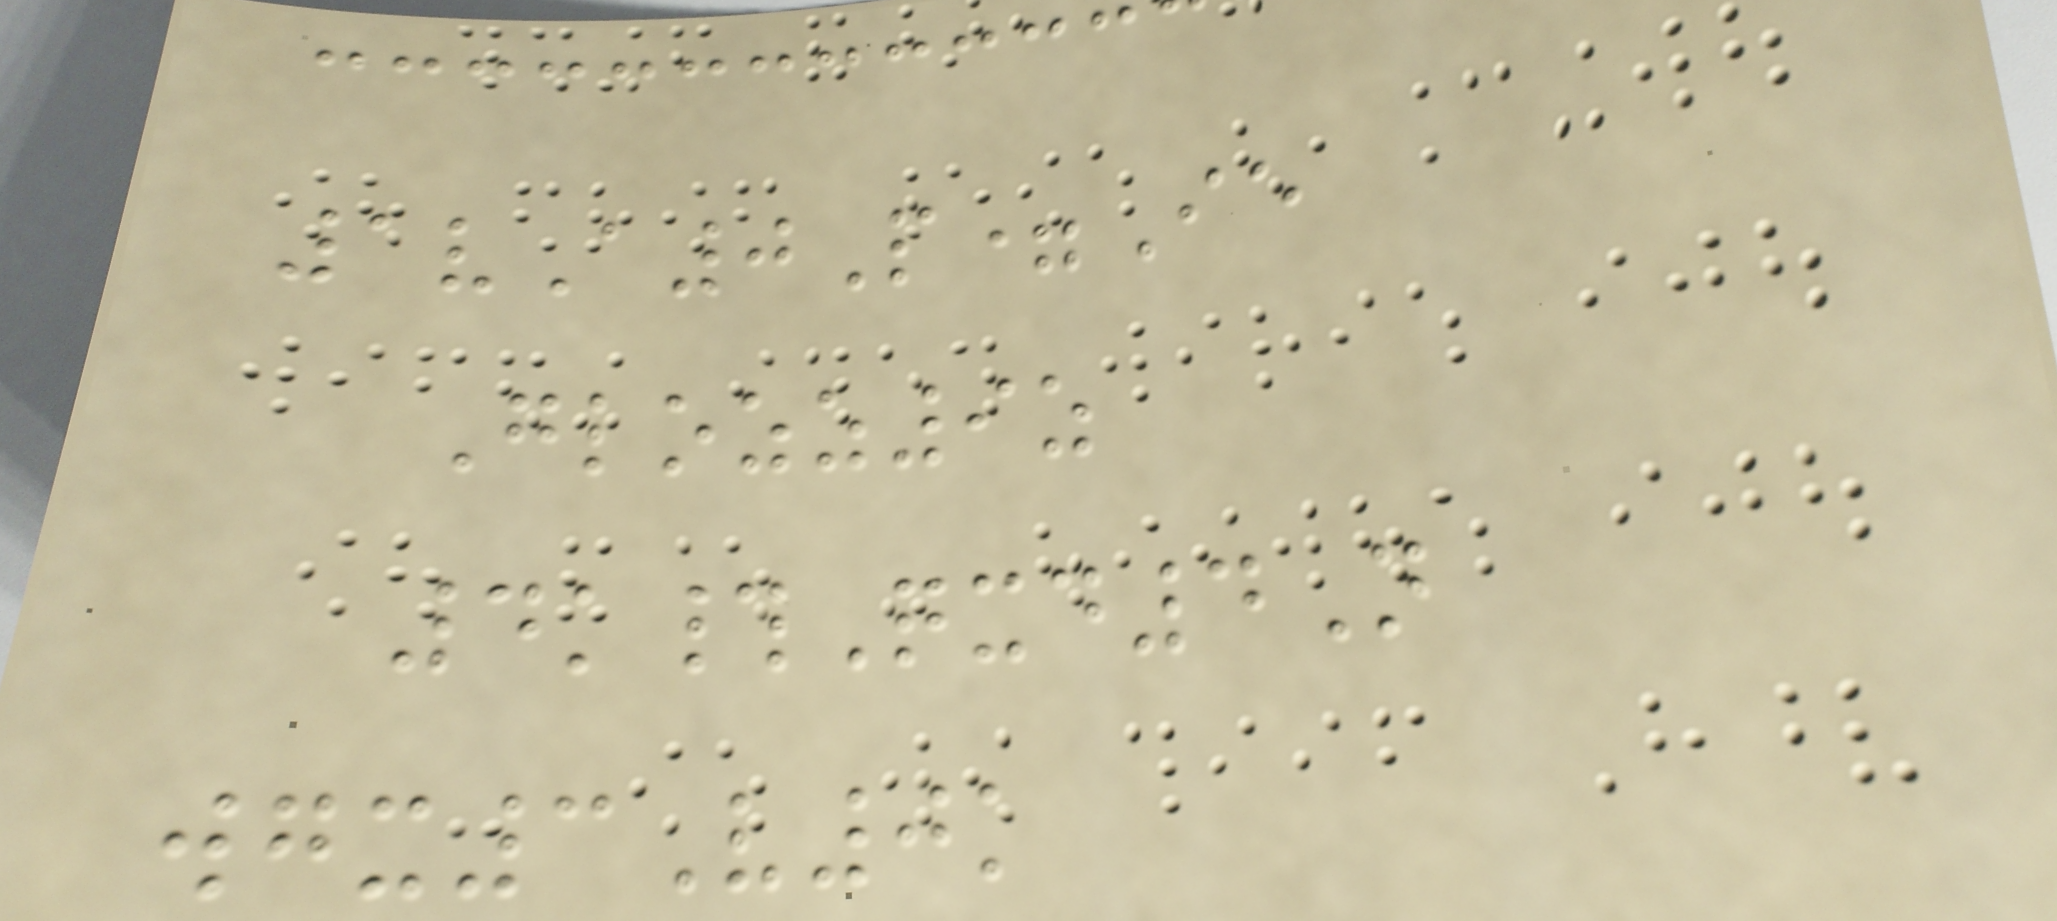1vA0P=Ie
Glozz9z
4k#Qxd4N
wgx3V0k
